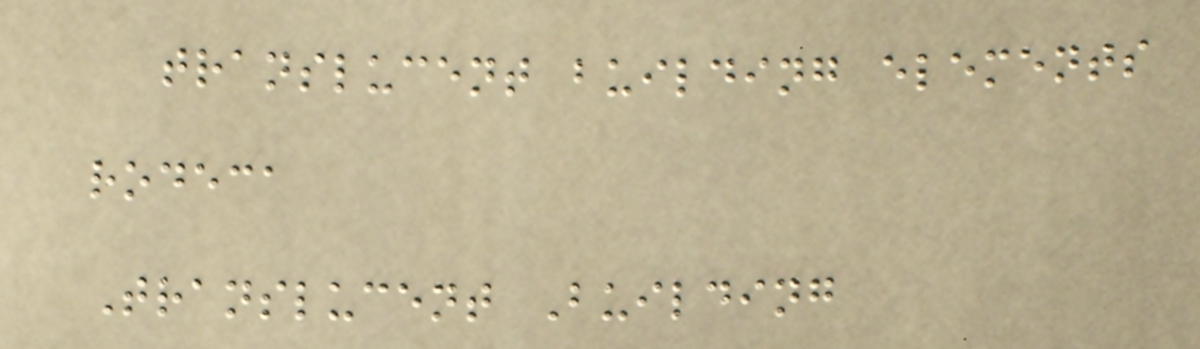translucent building elements
rodeca
Translucent Building
